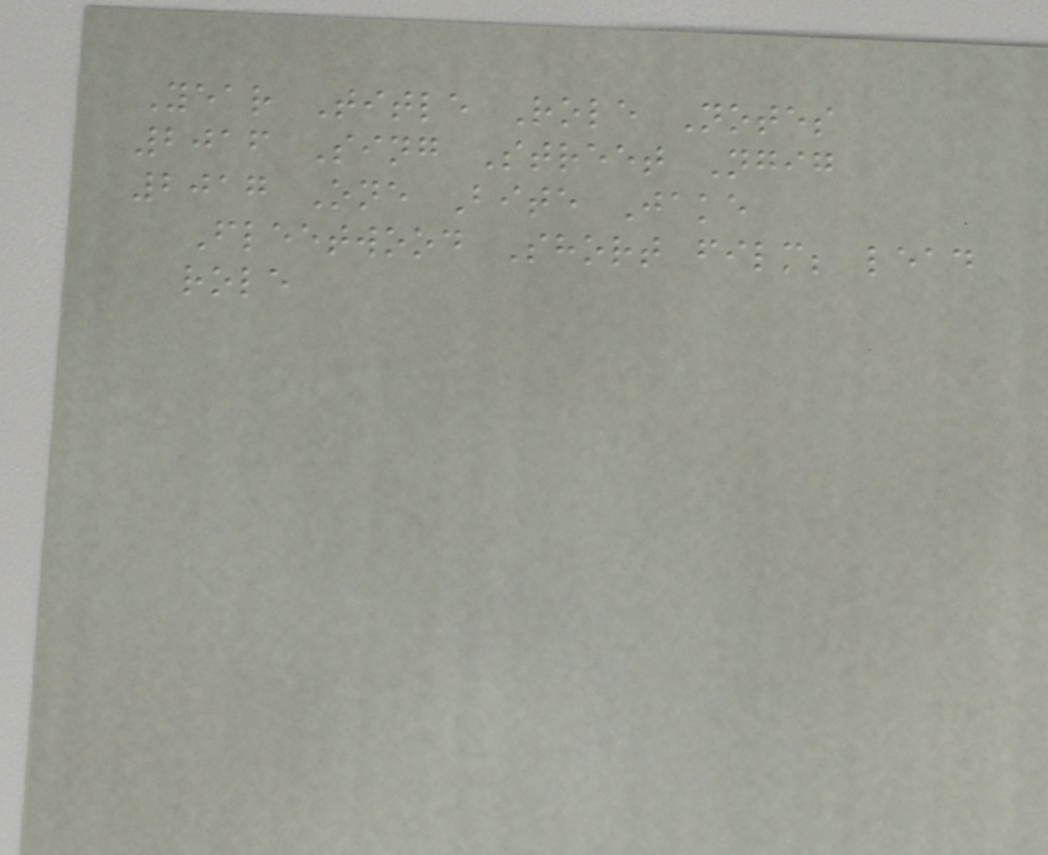Year Title Role Notes
2016 Sing Street Ngig
2017 One Bite Jake
Fleetwood Short film; lead
role
